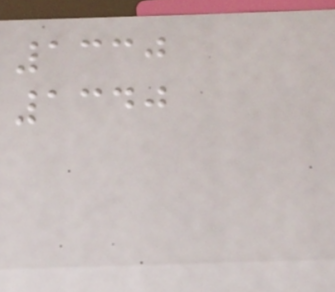1330
1340
